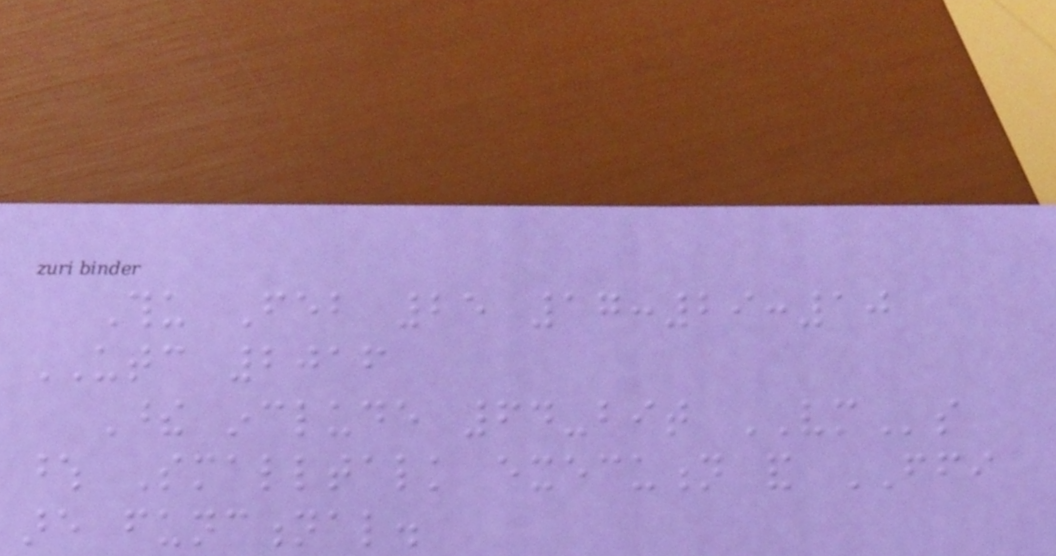Thu Feb 25 17:29:10
UTC 2016
These include 64-bit VMs
whose Smalltalk execution and FFI
are functional.
